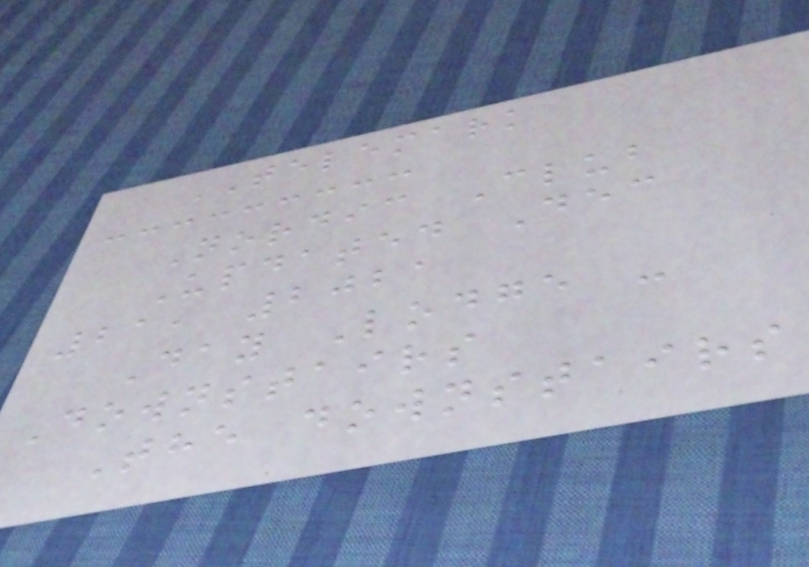TELEMARK
Nordic Club
Updated Dec
21, 2021
Day Lodge -
Downstairs
The downstairs
